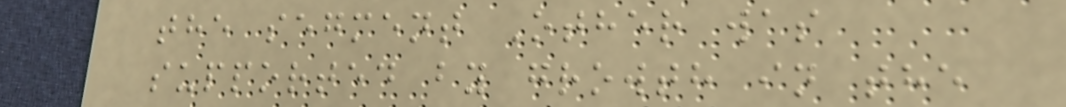the segment Other was
supported by growth in the
